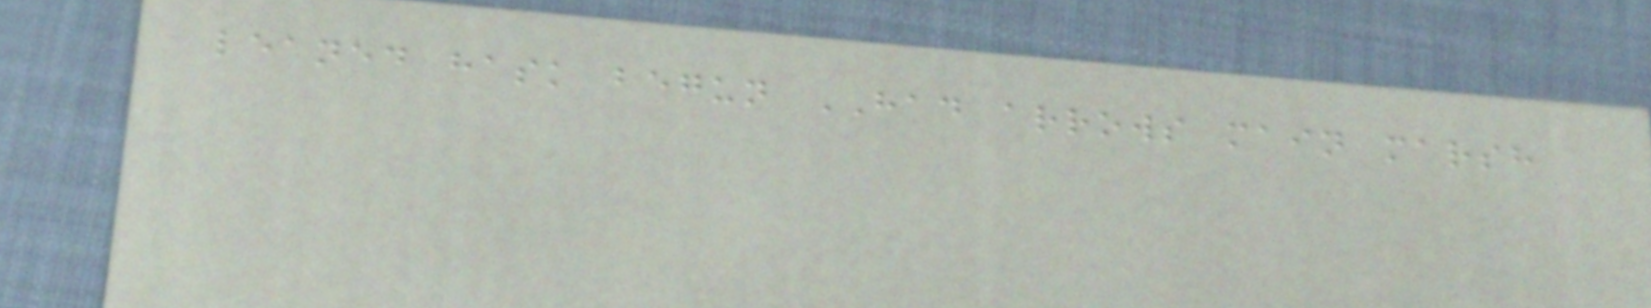leaned hask begun HAD arrows main marsh
